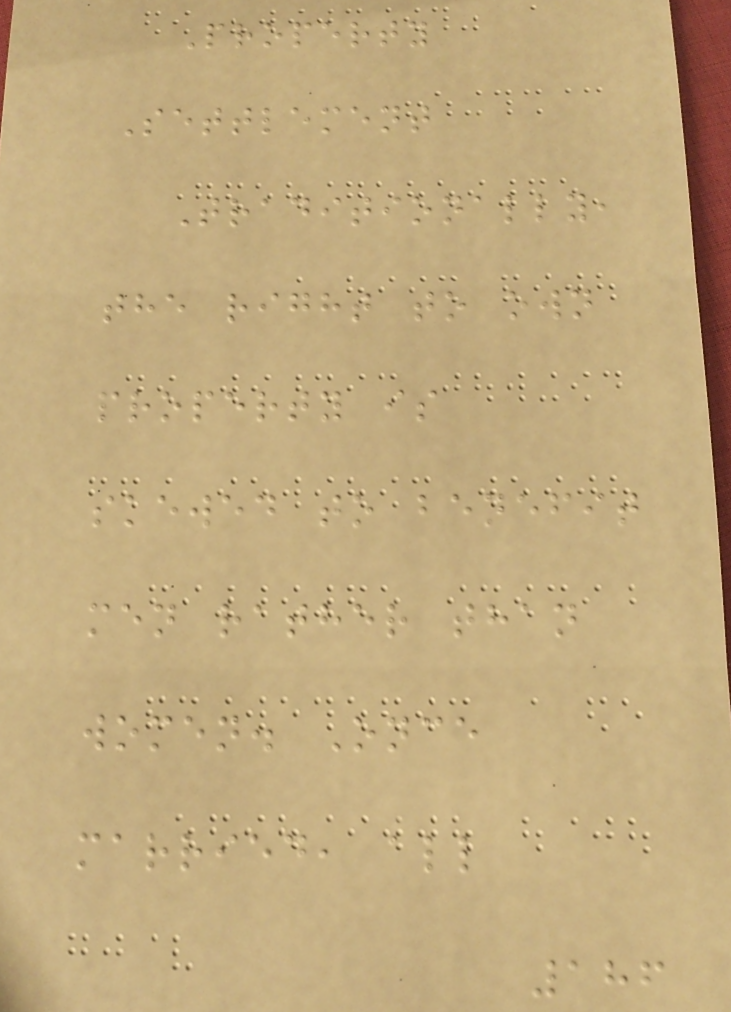Property
Settlement
Traditionally,
the right to own
property is
skewed to benefit
men rather than
women. Once
married, all
186
